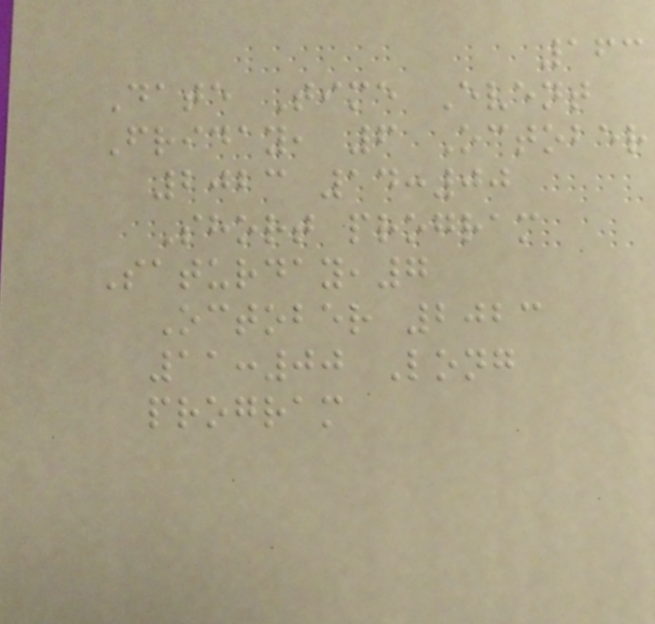163
Date Time Event
Friday, 6 October
2023 14:00
Short program
Saturday,7
October 2023
11:00 Long
program
